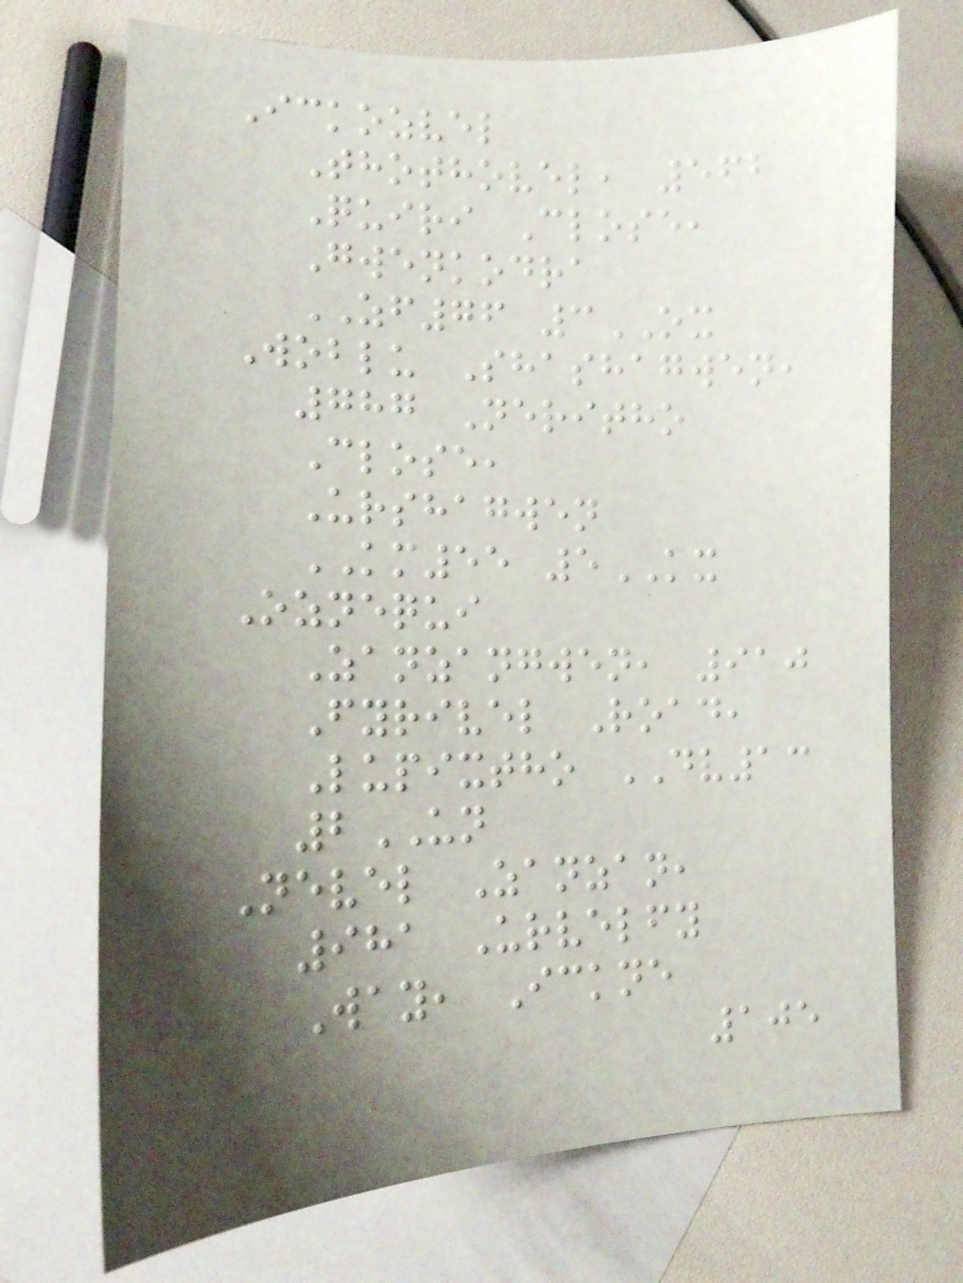Ickozvel
Thothovel, 562
Quiri Close,
Gwenkodra
ZF76 3OX
Woblu Shashagwen,
787 Neritho
Close,
Urshagwen
KM55 5KX
Oznequi
Zanzangwen, 910
Fyrivel Road,
Lupixtho DV13
2UN
Nevel Zanzan,
981 Urvelfy
Way, Ickne
105
